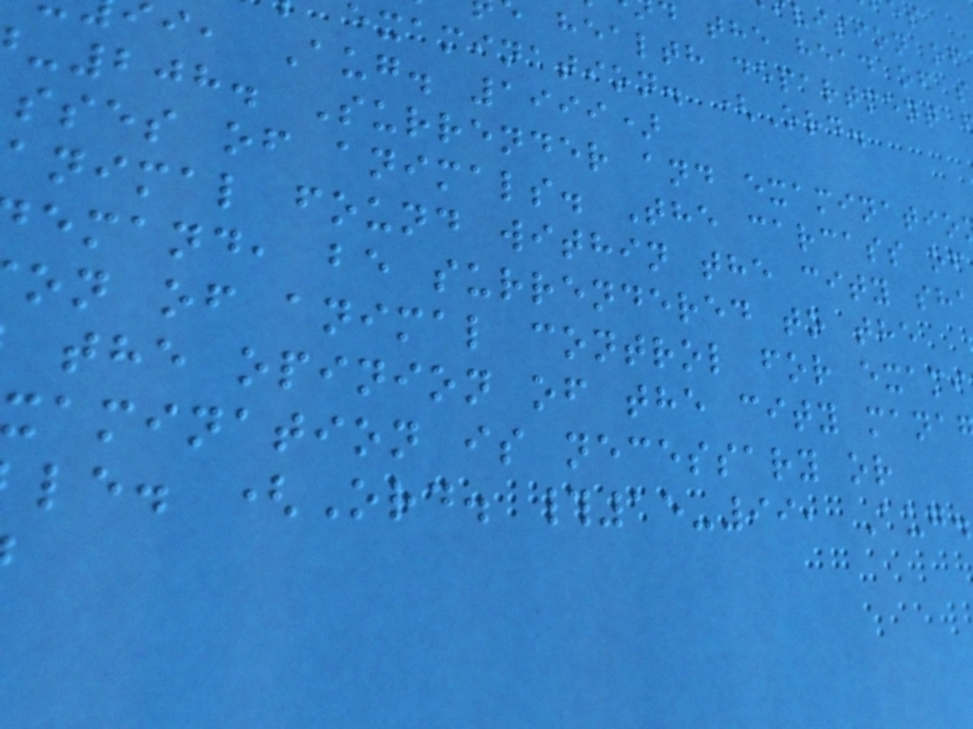d the head of s
health department
examination. (Ord.
i, Aug. 1999)
-208. Surrender and examinatio
sses of animals. The carcass of
animal found within the city sh
emand, be surrendered to the
on of animal control for exami
the opinion of the city mana
amination is necessary or
le. (Ord. #15-99, Aug.
